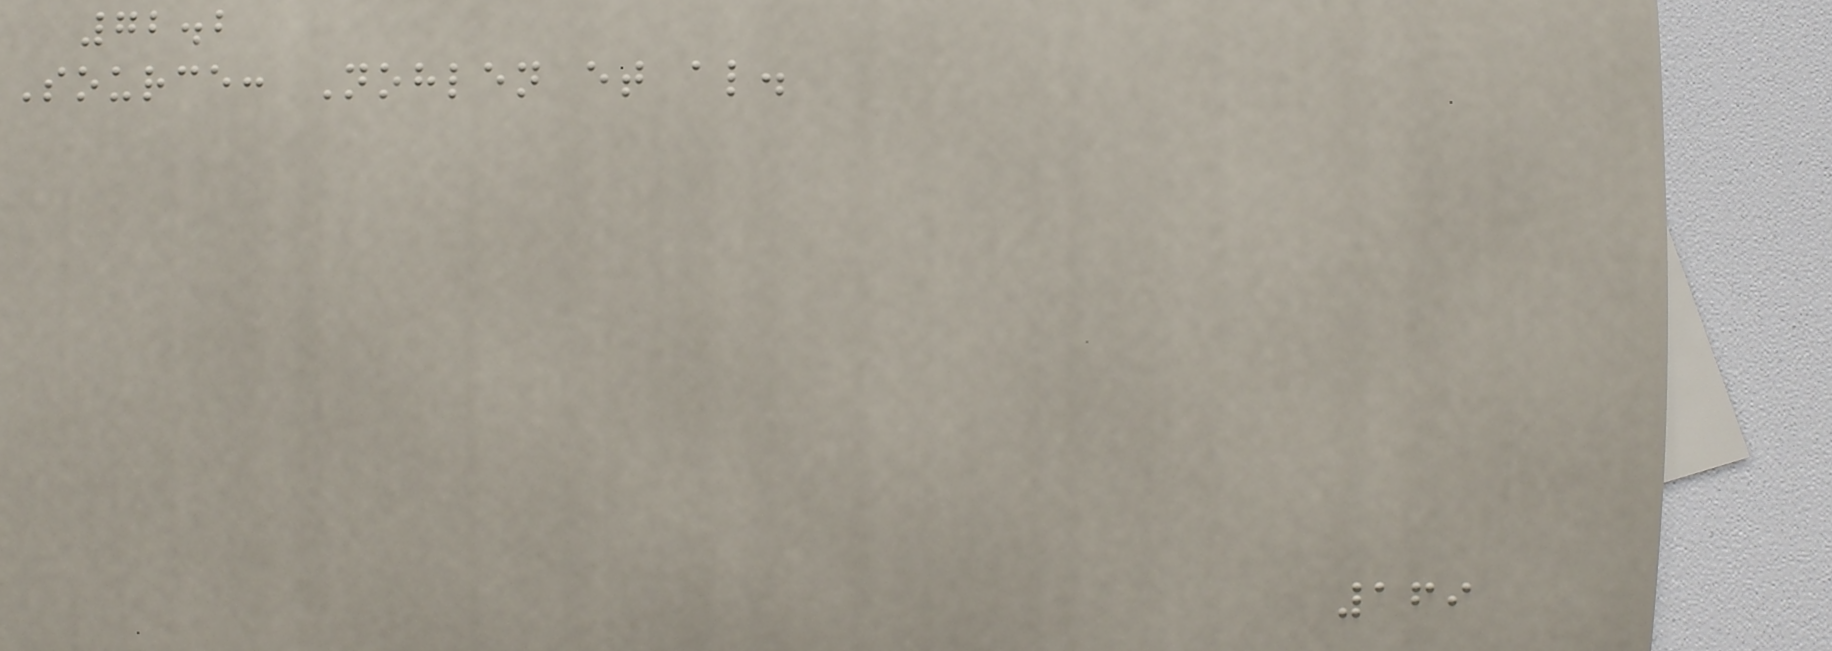72.2
Source: Nohlen et al.
169
